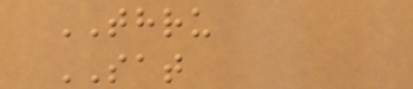THRU
SAT
